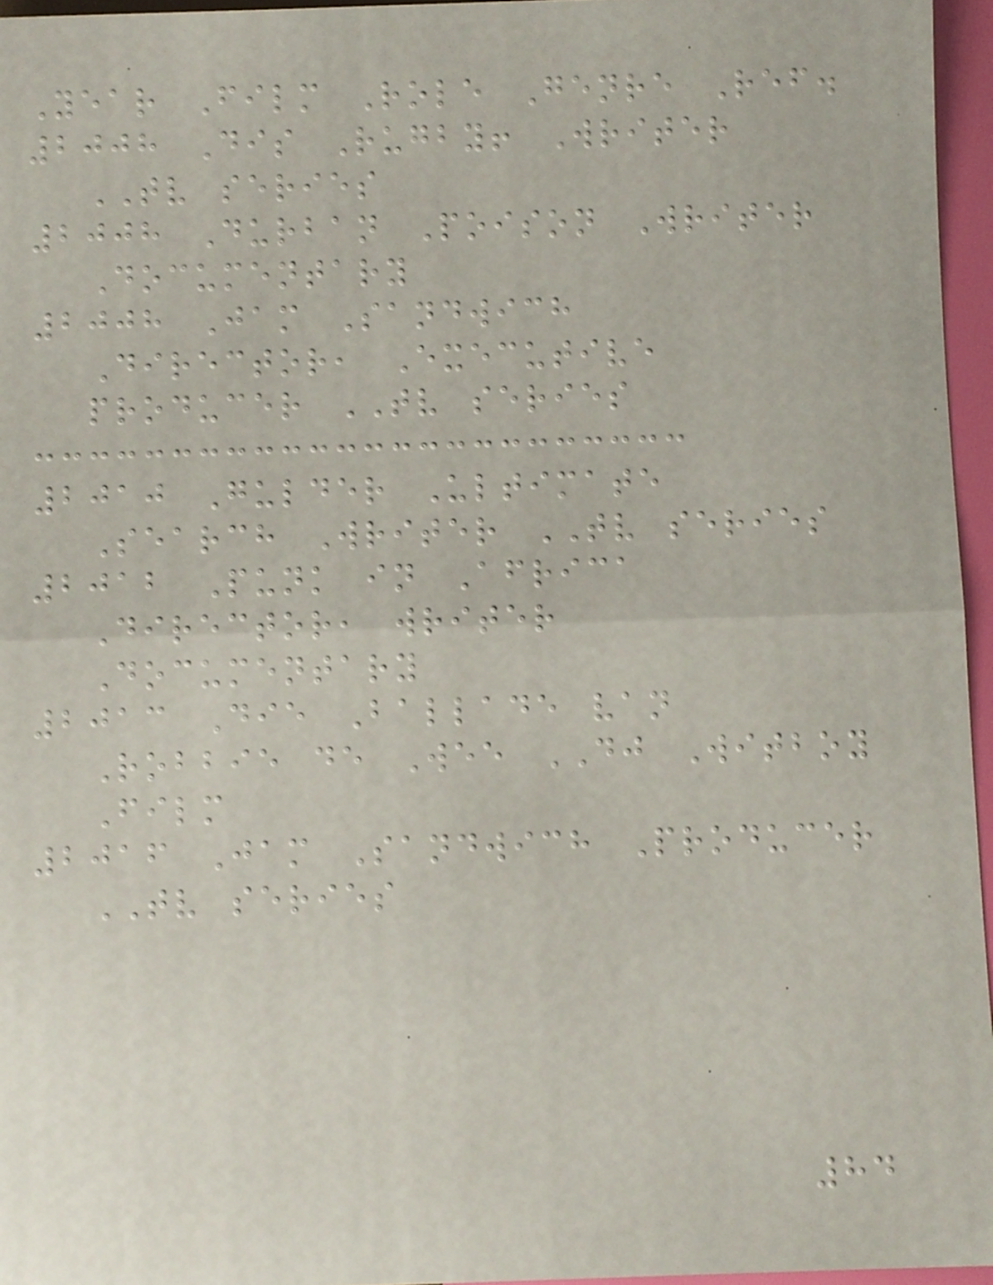Year Film Role Genre Ref.
2008 Dis Rugby! Writer
TV series
2008 Durban Poison Writer
Documentary
2008 Jam Sandwich
Director, Executive
producer TV series
2010 Gulder Ultimate
Search Writer TV series
2012 Punk in Africa
Director, writer
Documentary
2013 Die Ballade van
Robbie de Wee DJ Witboy
Film
2016 Jam Sandwich Producer
TV series
84
